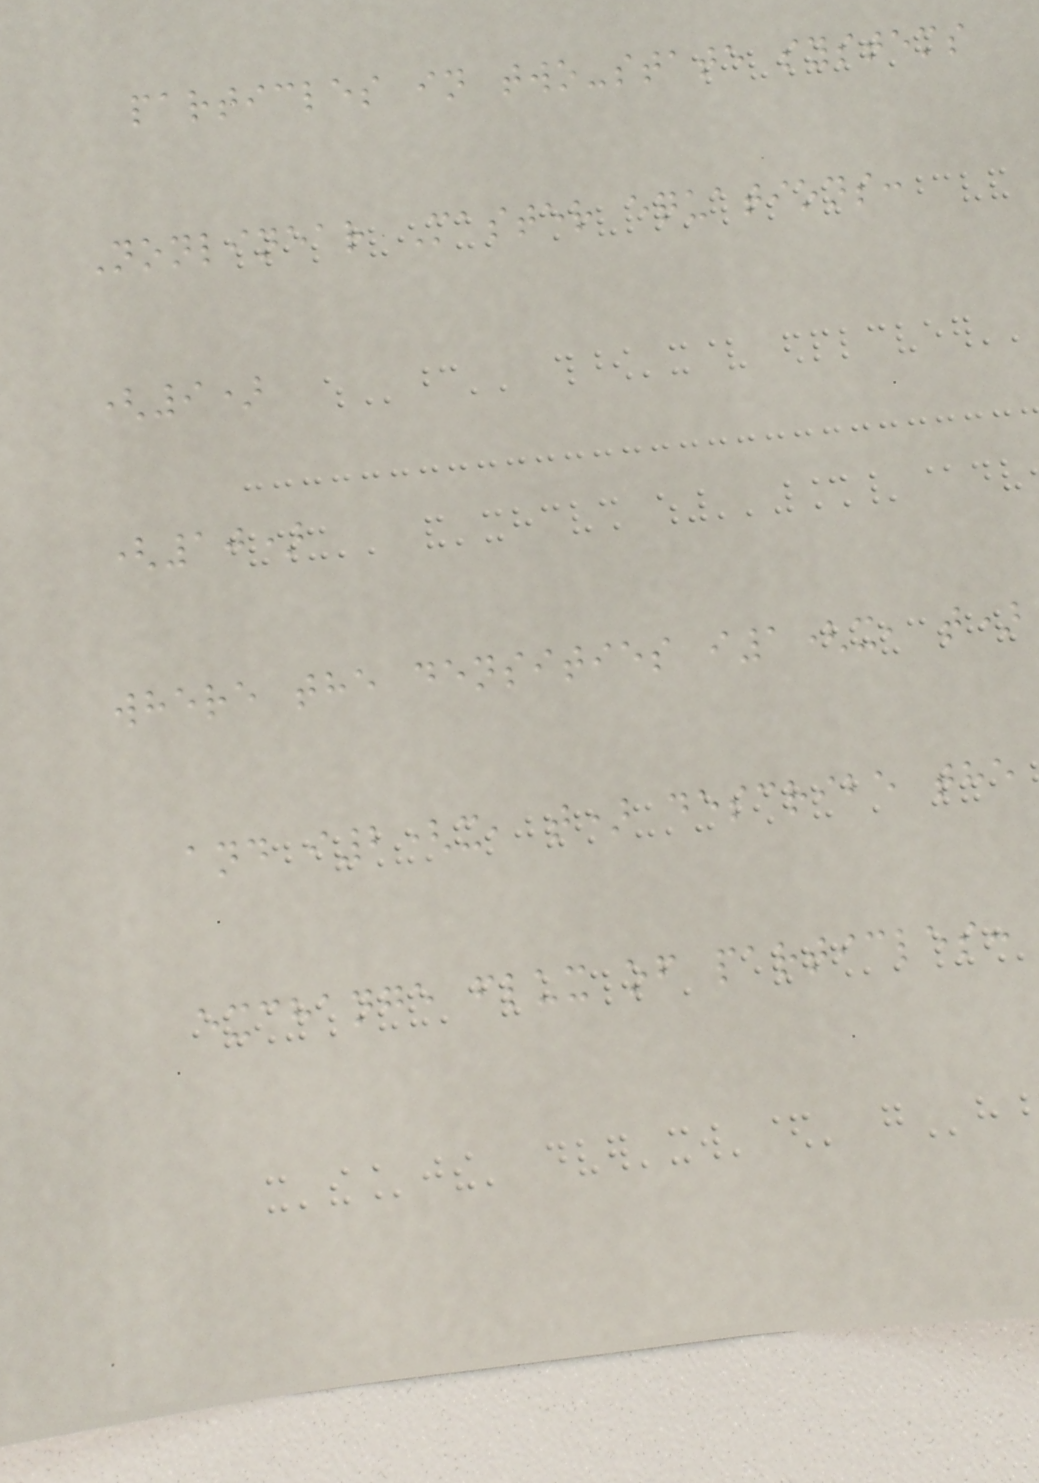particles in two-state systems
Nonlinear Master equations:
(9)
(10)
where the densities i1(x, t)
and i2(x, t) describe the
exchange flux of particles:
